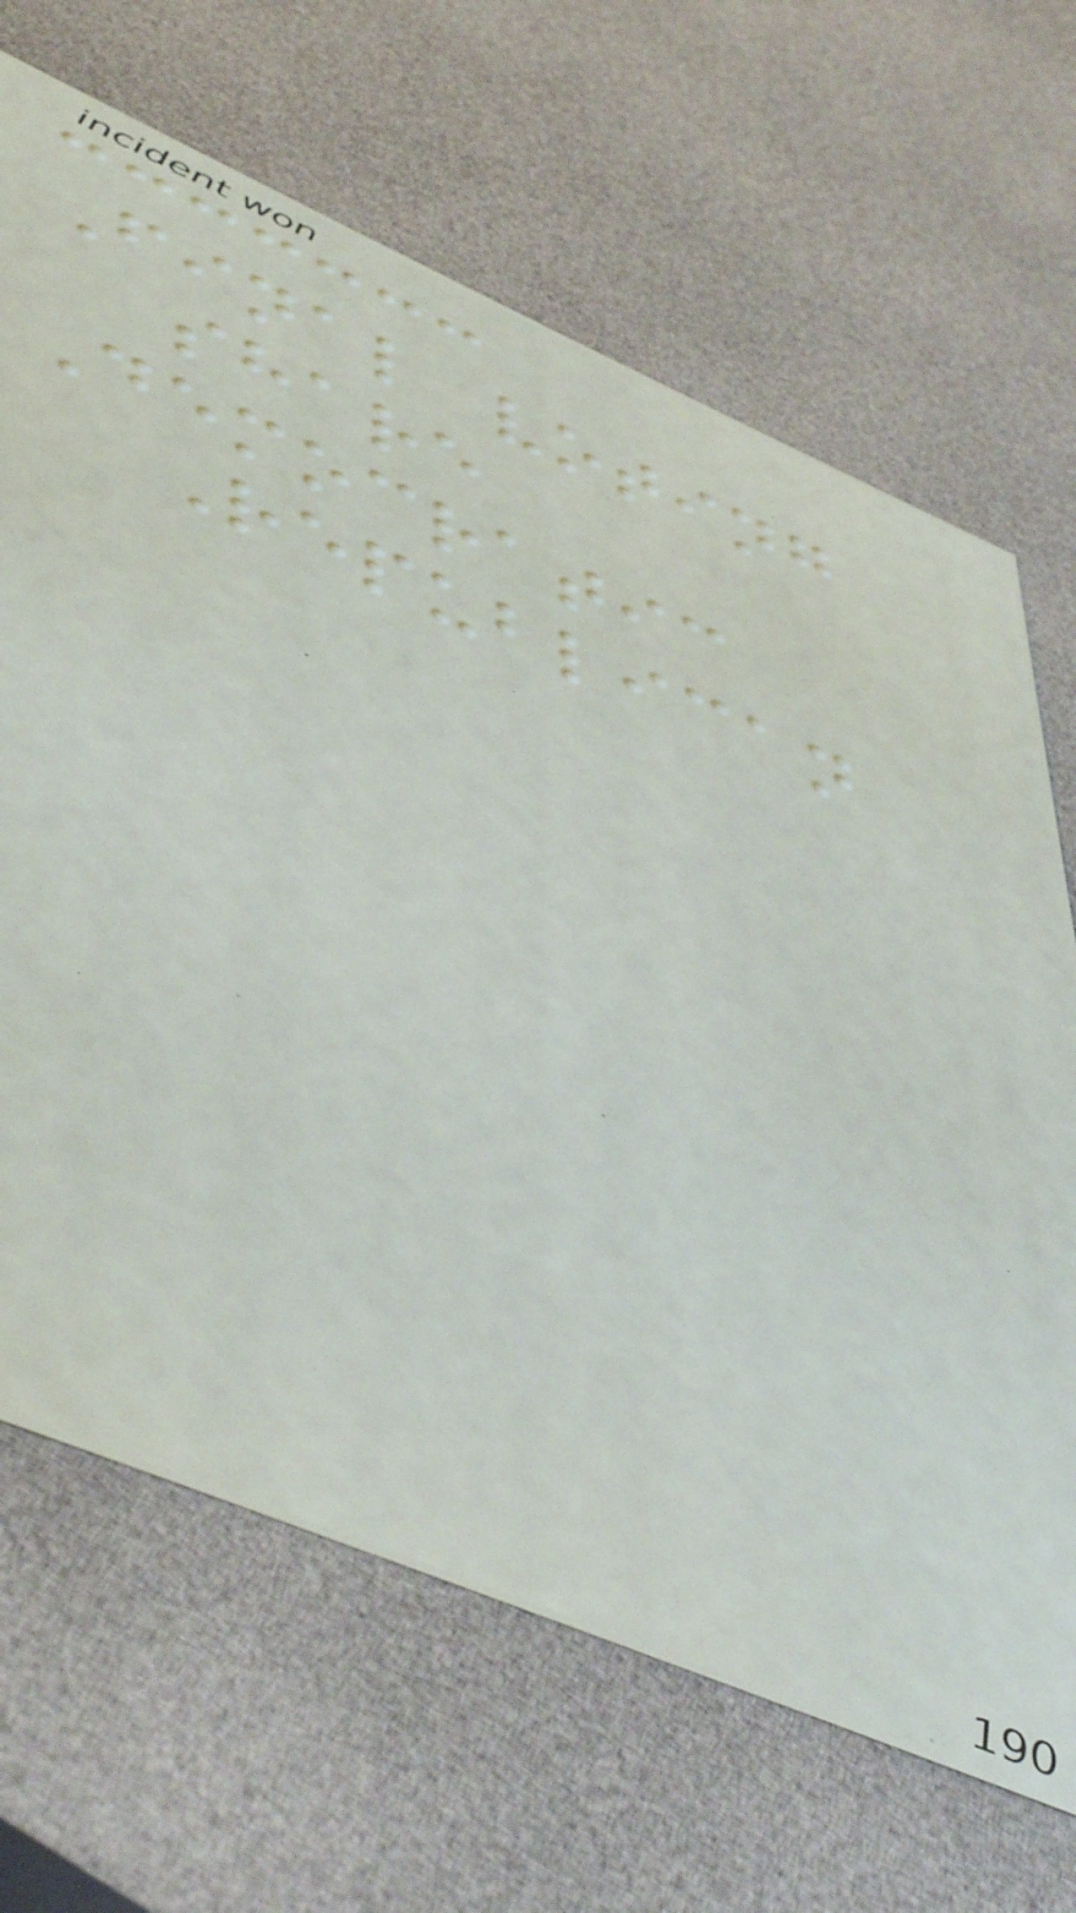Final voting
share
Democratic
Republican
